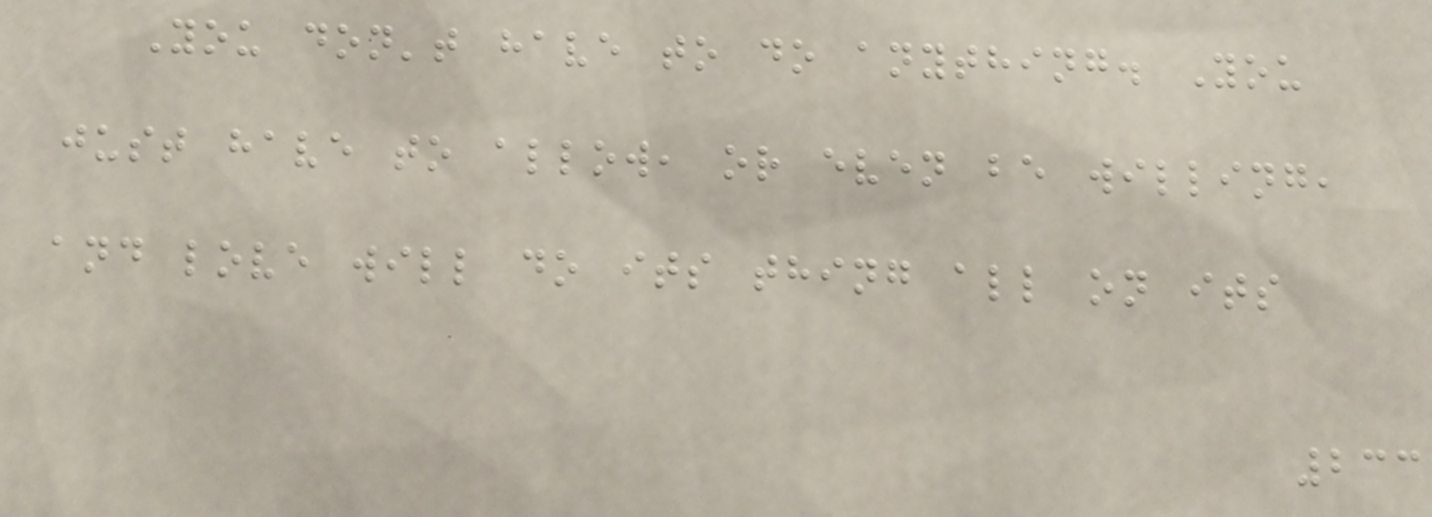You don't have to do anything. You
just have to allow, or even be willing,
and love will do its thing all on its
233
